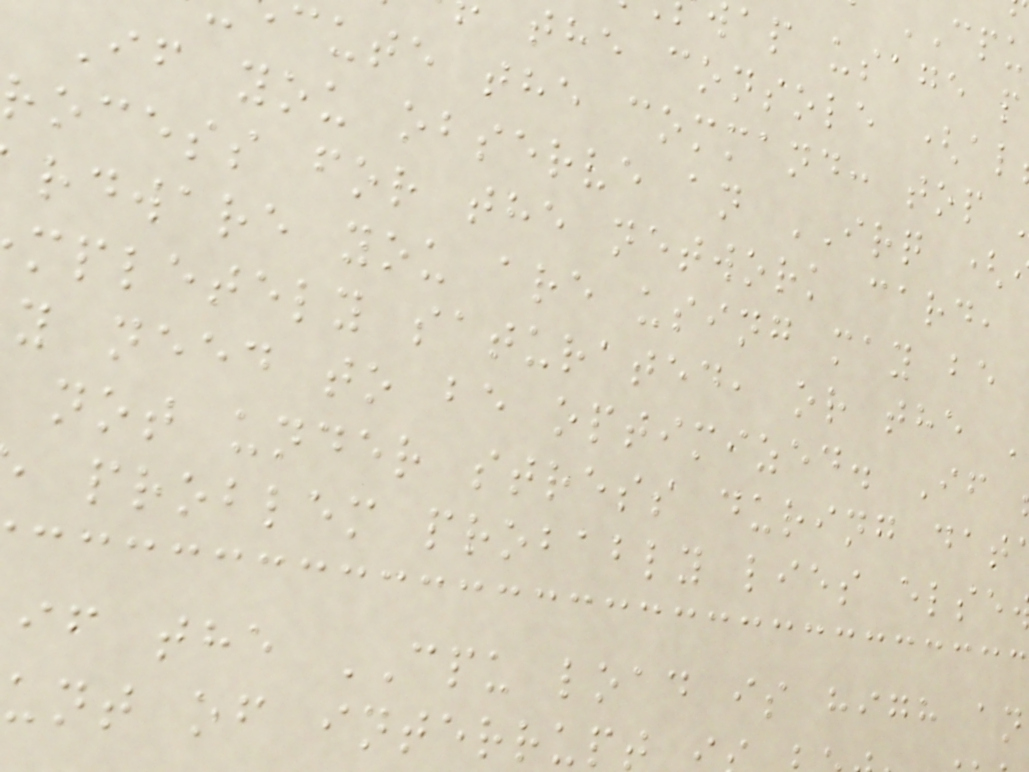ap usage p
the console (al
cute the command: top
If you observe an IRQ (
rocess for the network card,
rdware you are using may be
mpletely saturated, or the
y need to be optimized. If
not under stress during dat
problem probably lies else
if the CPU load is high an
unt of interrup
